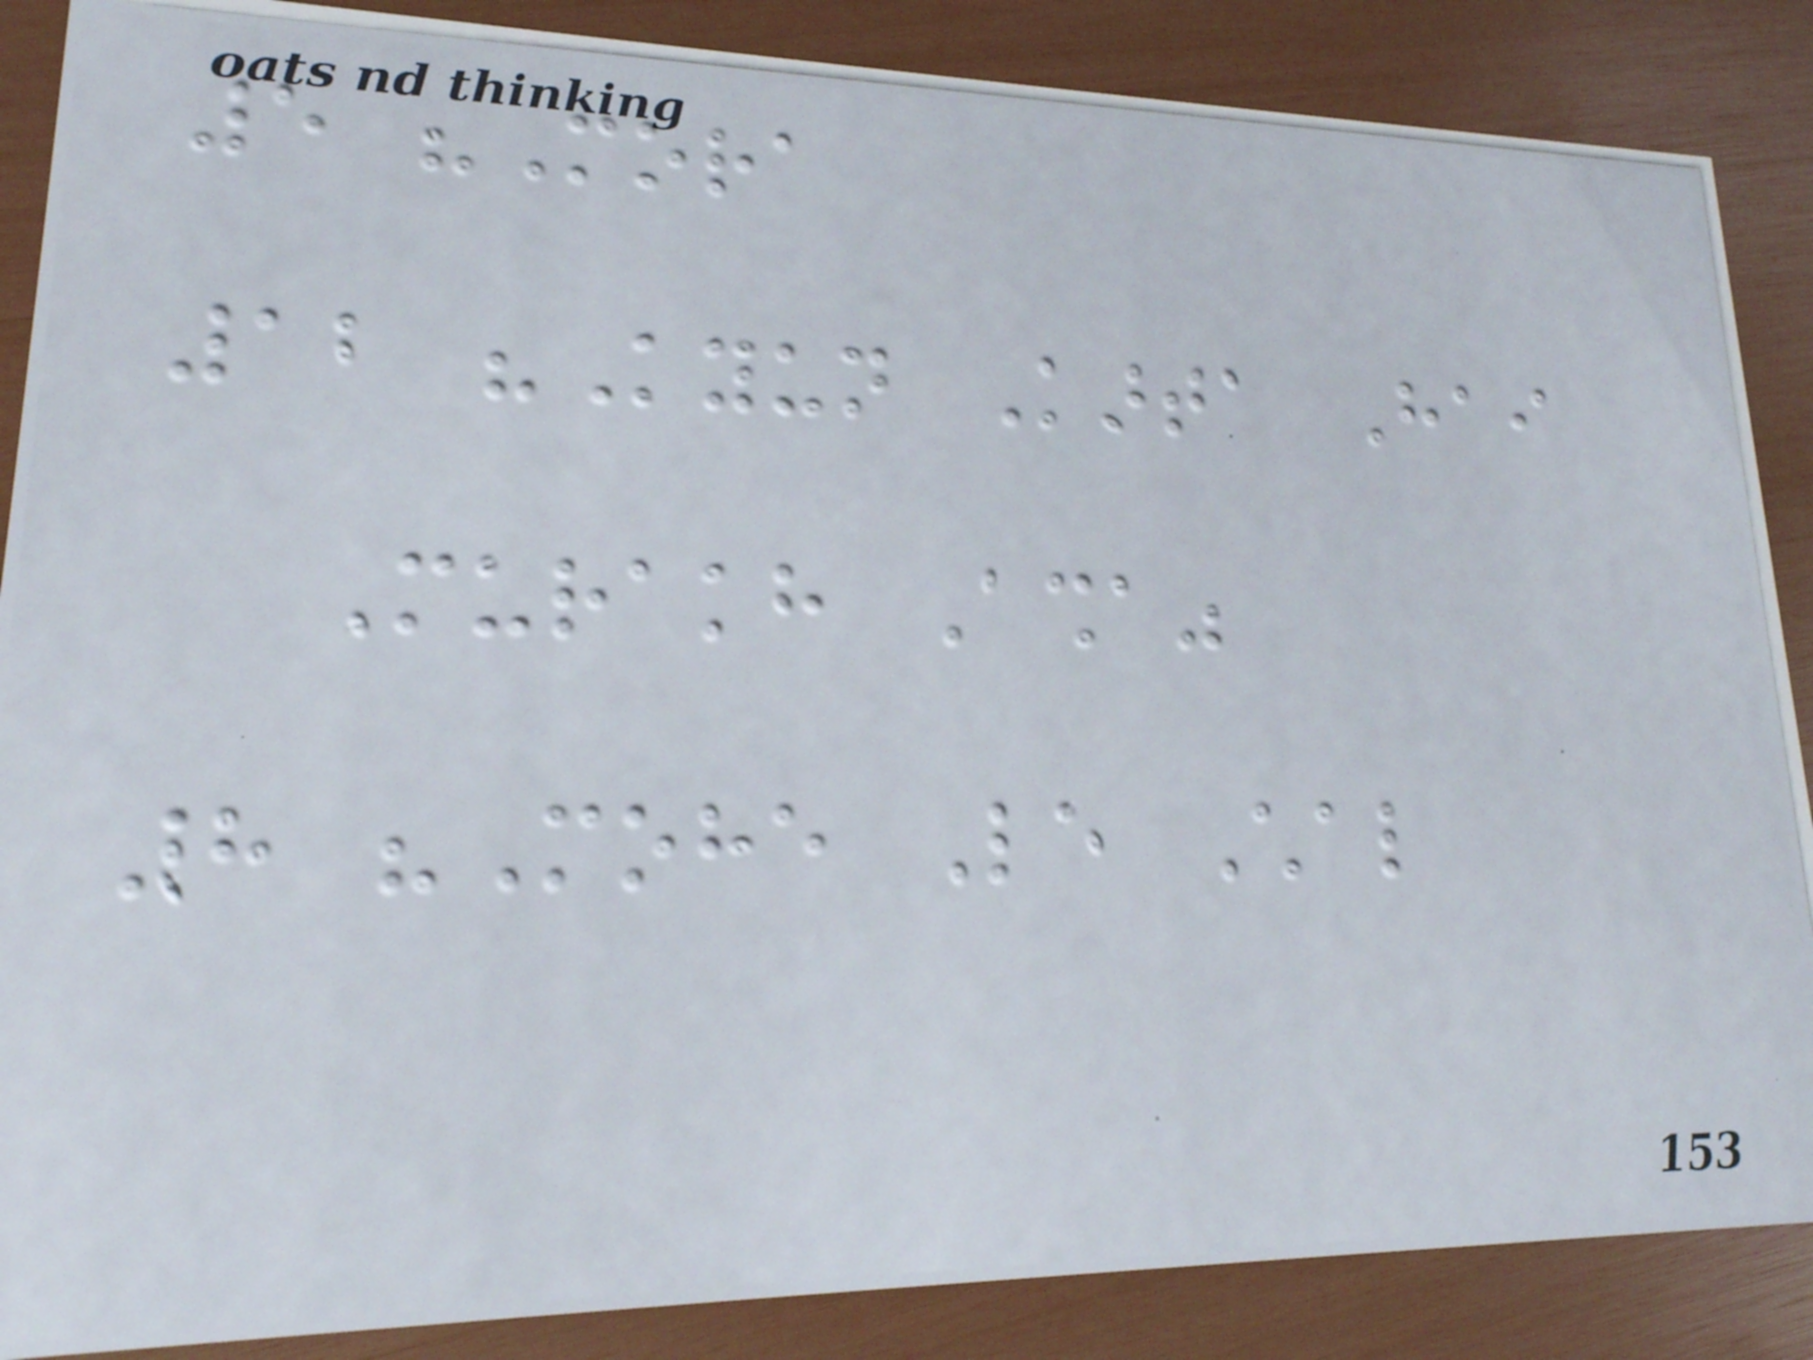5 "Mora
12 "Kyun Karta Hai
Murakh Asha"
8 "Mohe Le Chal
